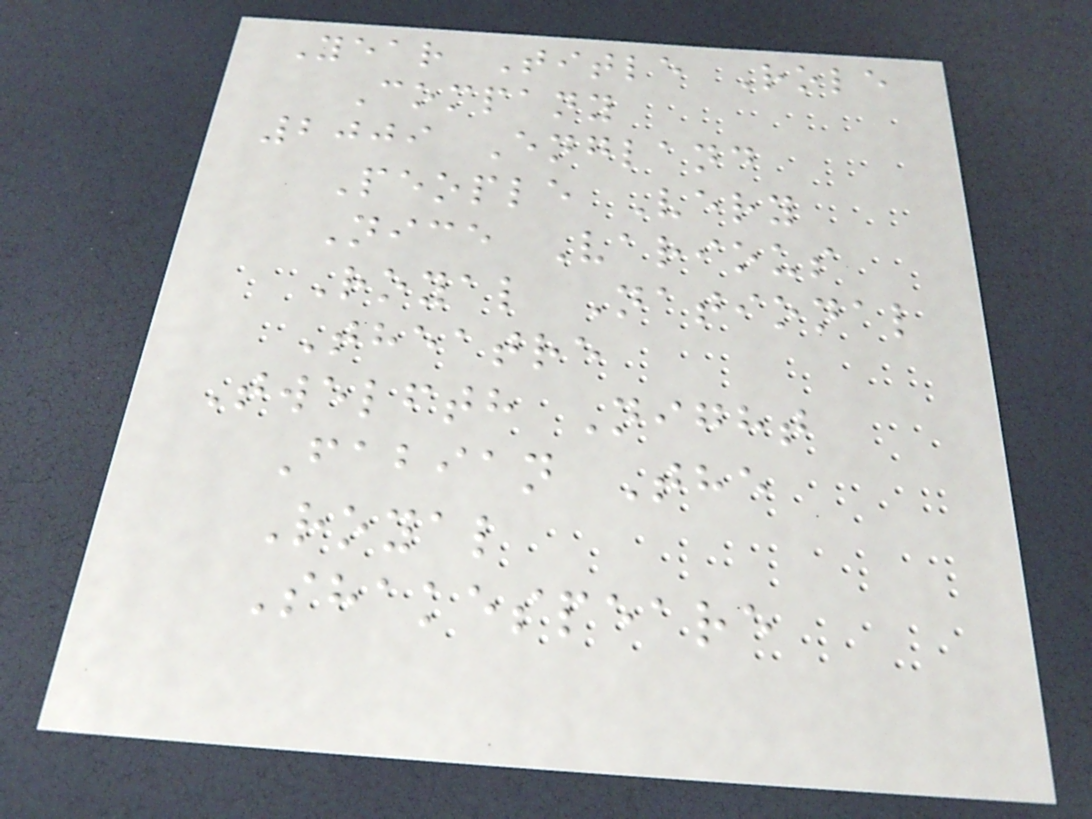Year Title Role
Company
2009 England
People Very
Nice Various
Royal National
Theatre
Twelfth Night
Fabian The
Royal
Shakespeare
